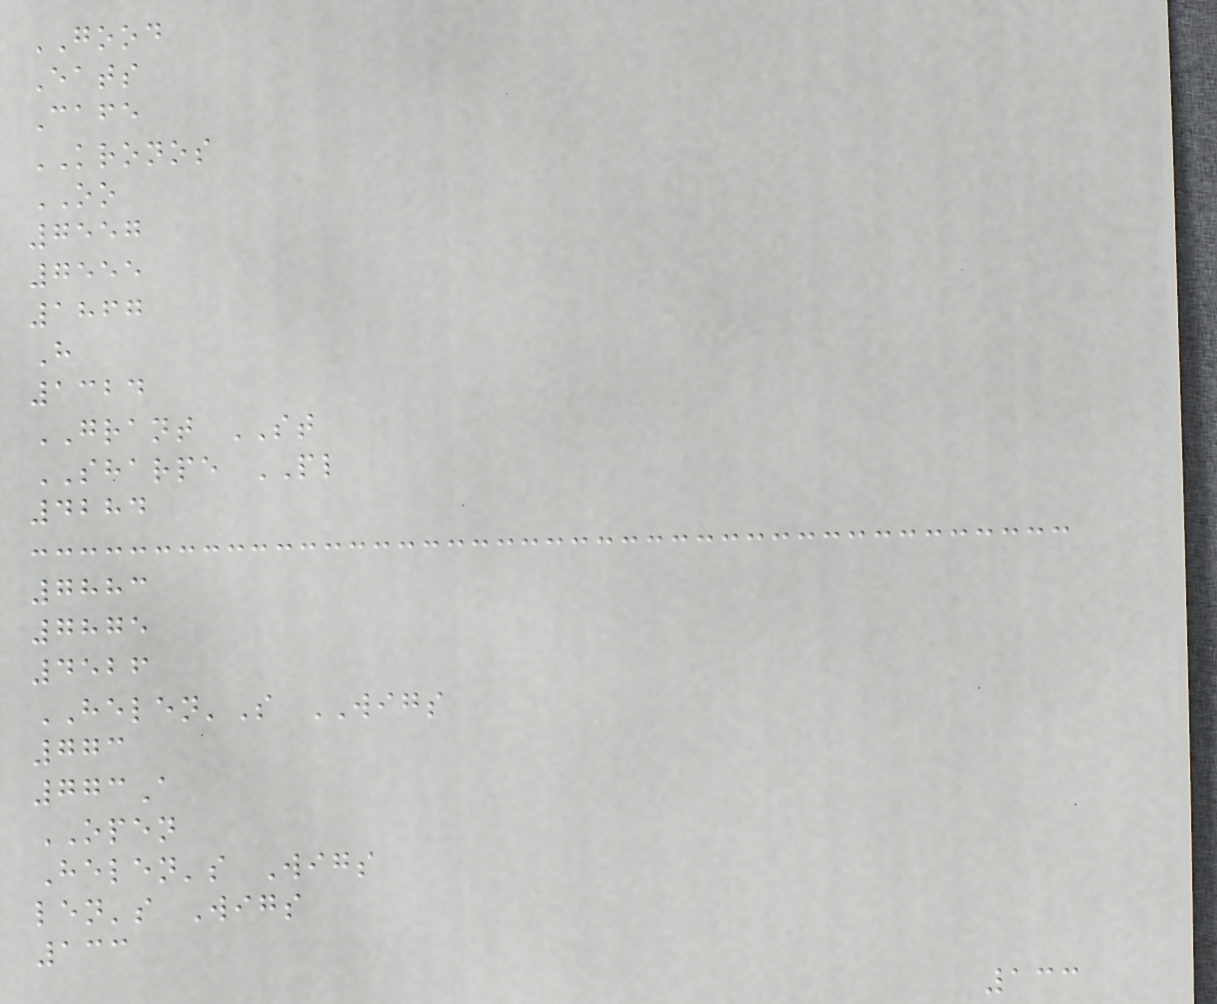GOOD
Eats
Cafe
KRONOS
OO
7557
7555
1867
H
1324
GRANT ST
SHARPE PL
4284
7883
7875
4526
HELEN'S WIGS
773
773A
OPEN
Helen's Wigs
len's Wigs
133
133
